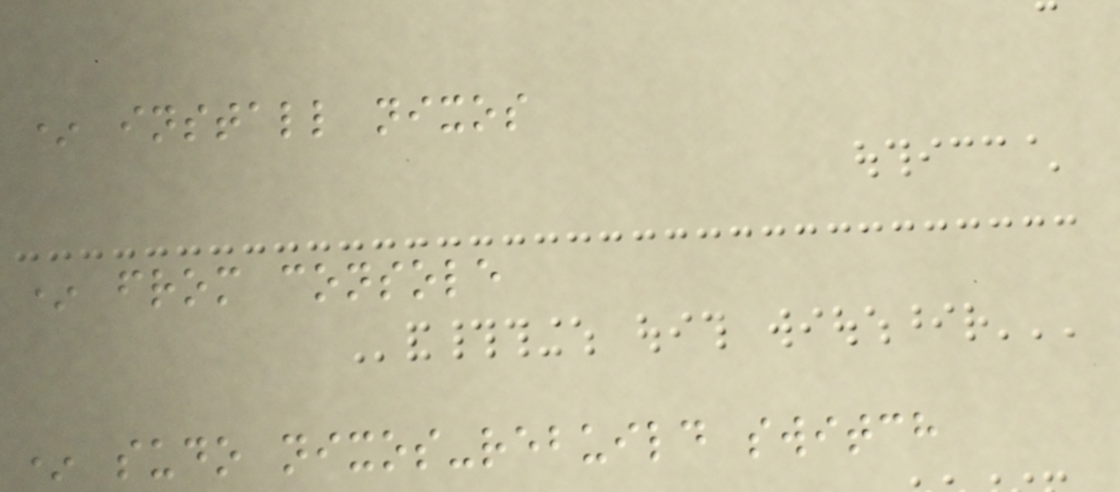* install nixos
* from console
* sudo nixos-rebuild switch
